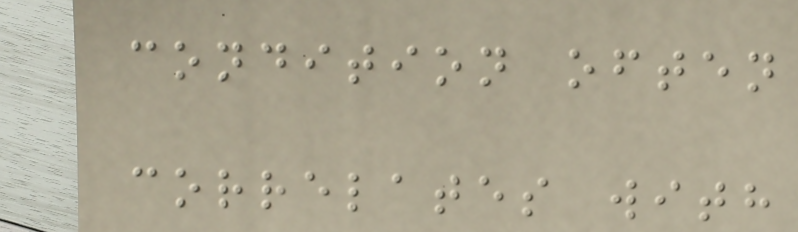condition often
correlates with
